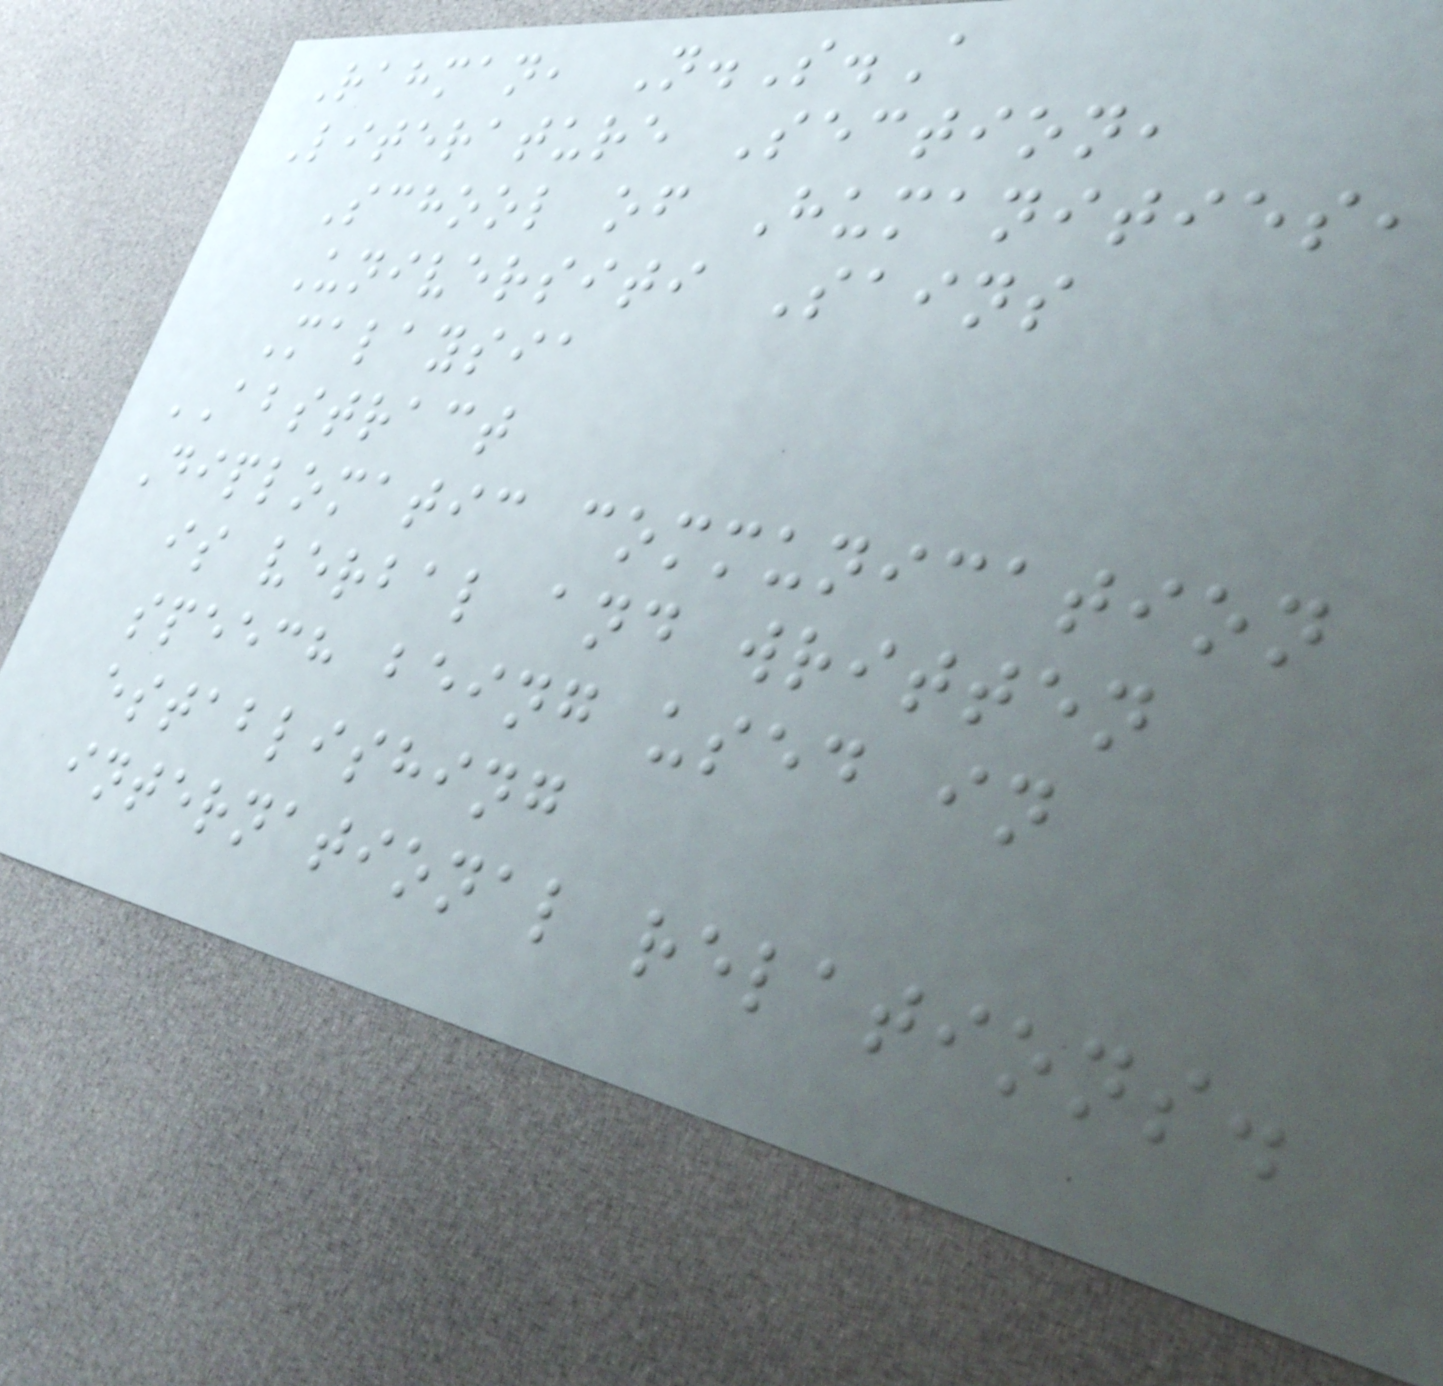Rahman, N.S.A
Literature Section,
School of Humanities,
Universiti Sains
Malaysia
ABSTRACT
Diplomatic communication
is verbal and written
speech being used in
establishing
international relations.
